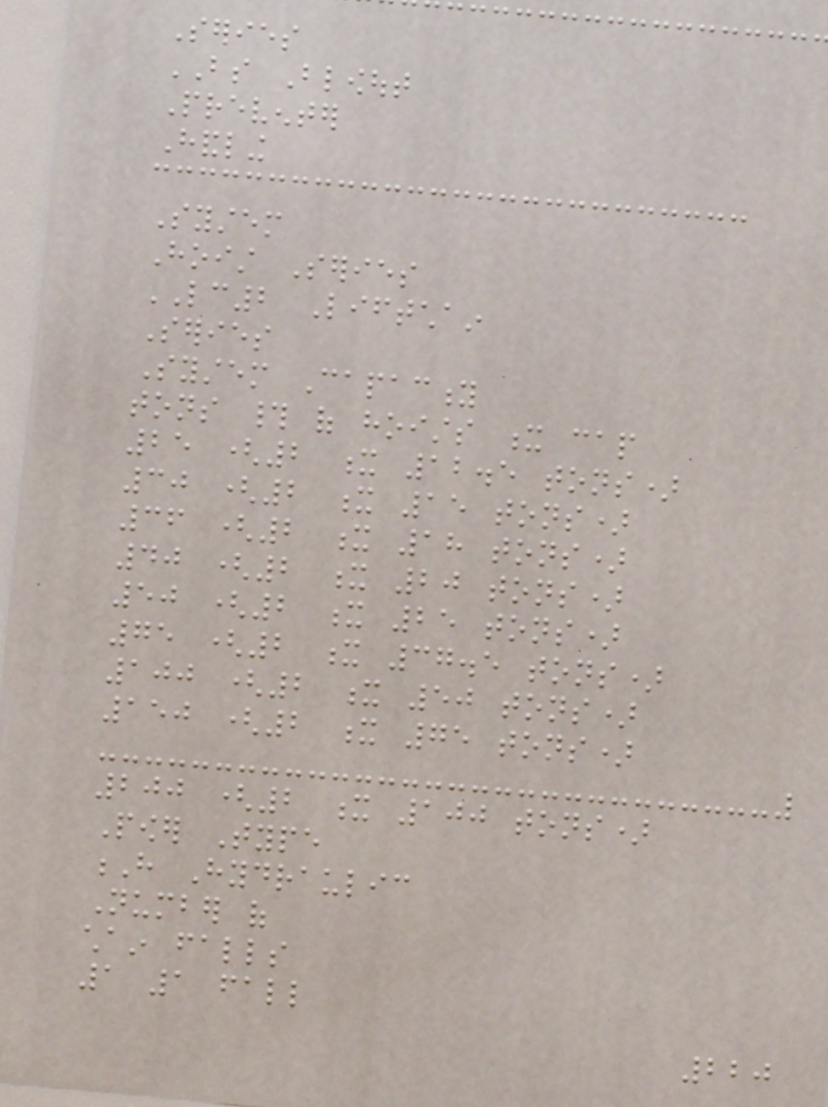Series
BS Blowout
Preventer
Handling
System
Hoist Series
LC2 Liftchain
Series
System Capacity
tons # of hoists x cap
25 (2 x 12.5 tons)
30 (2 x 15 tons)
36 (2 x 18 tons)
40 (2 x 20 tons)
50 (2 x 25 tons)
75 (2 x 37.5 tons)
100 (2 x 50 tons)
150 (2 x 75 tons)
200 (2 x 100 tons)
Power Type
H Hydraulic
Number of
chain falls
1 1 fall
220
